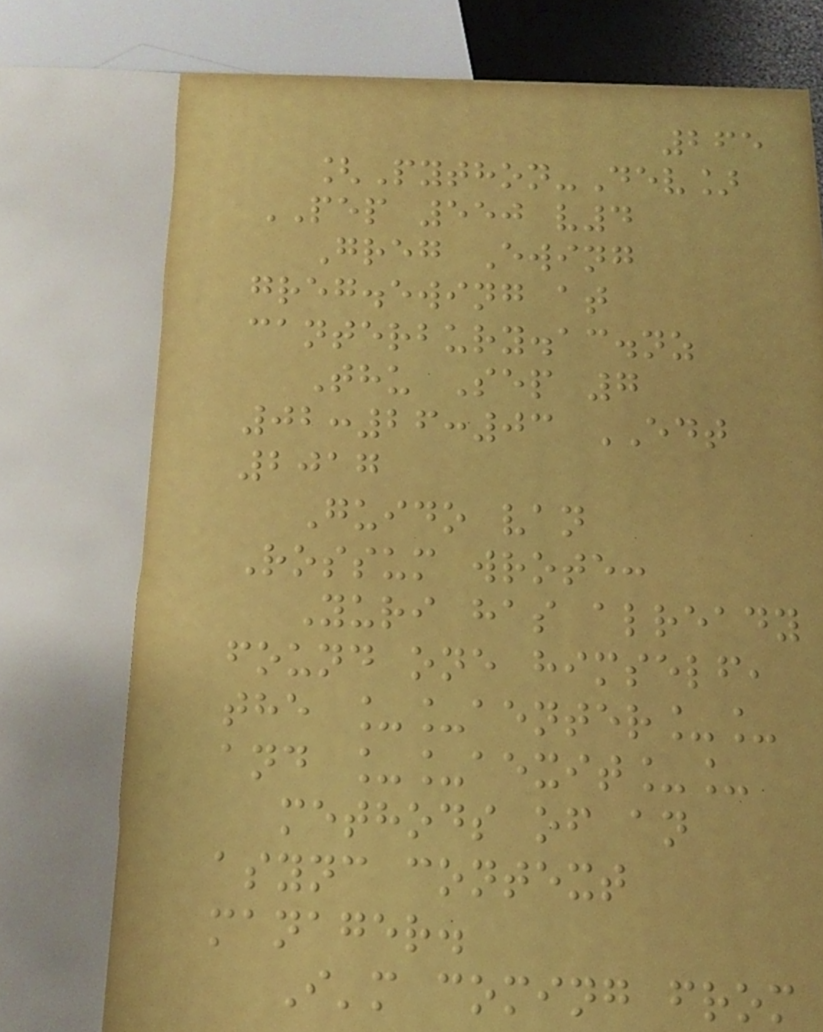265
[Python-Dev]
PEP 550 v4
Greg Ewing
greg.ewing at
canterbury.ac.nz
Thu Sep 7
02:26:03 EDT
2017
Guido van
Rossum wrote:
Yuri has already
found one himself,
the __aenter__
and __aexit__
methods of an
async context
manager.
I'm coming from
